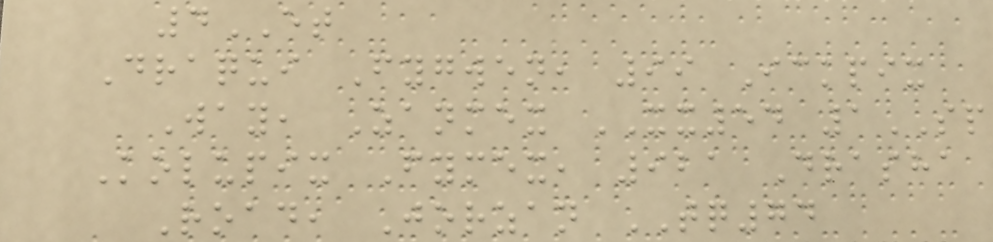4ET
Draqui Fygwen, 99 Ickpix
Way, Zanmex XX54 1SP
Kolupix Fymex, 921 Drasha
Road, Jorzan TQ74
